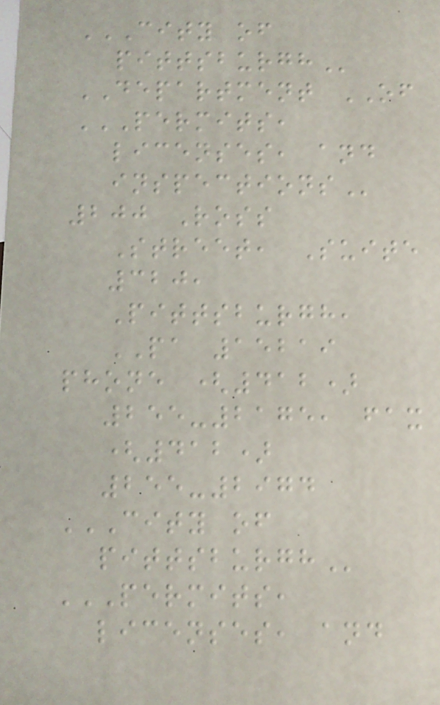CITY OF
PITTSBURGH
DEPARTMENT OF
PERMITS,
LICENSES, AND
INSPECTIONS
200 Ross
Street, Suite
320,
Pittsburgh,
PA 15219
phone (412)
255-2175, fax
(412)
255-2974
CITY OF
PITTSBURGH
PERMITS,
LICENSES, AND
